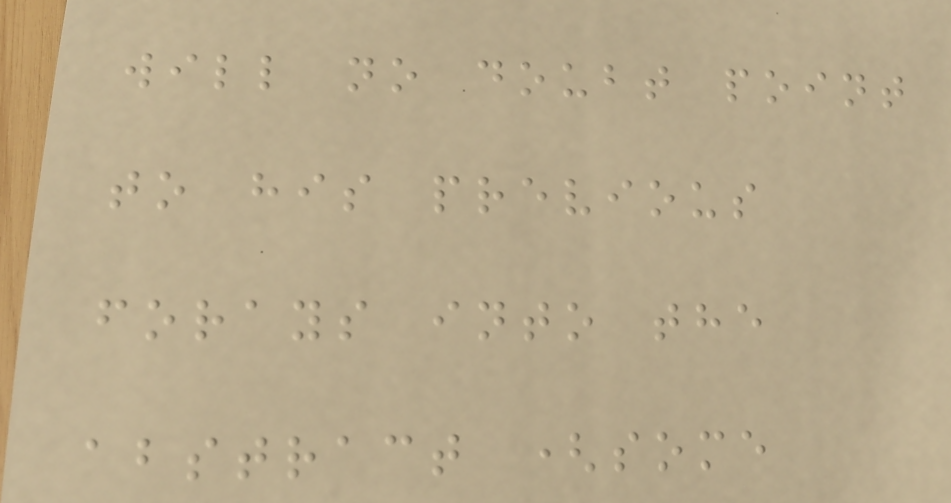will no doubt point
to his previous
forays into the
abstract (some
